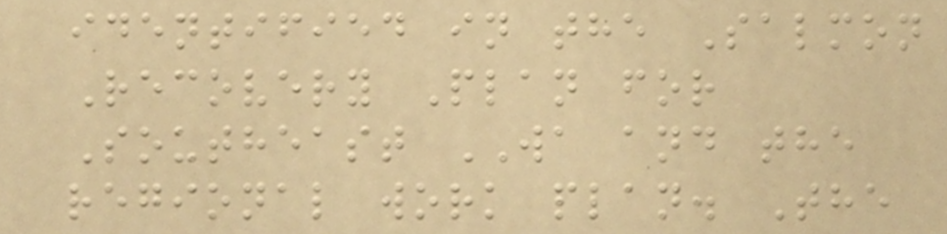identified in the Salmon
Recovery Plan for
Southeast WA and the
regional work plan. The
